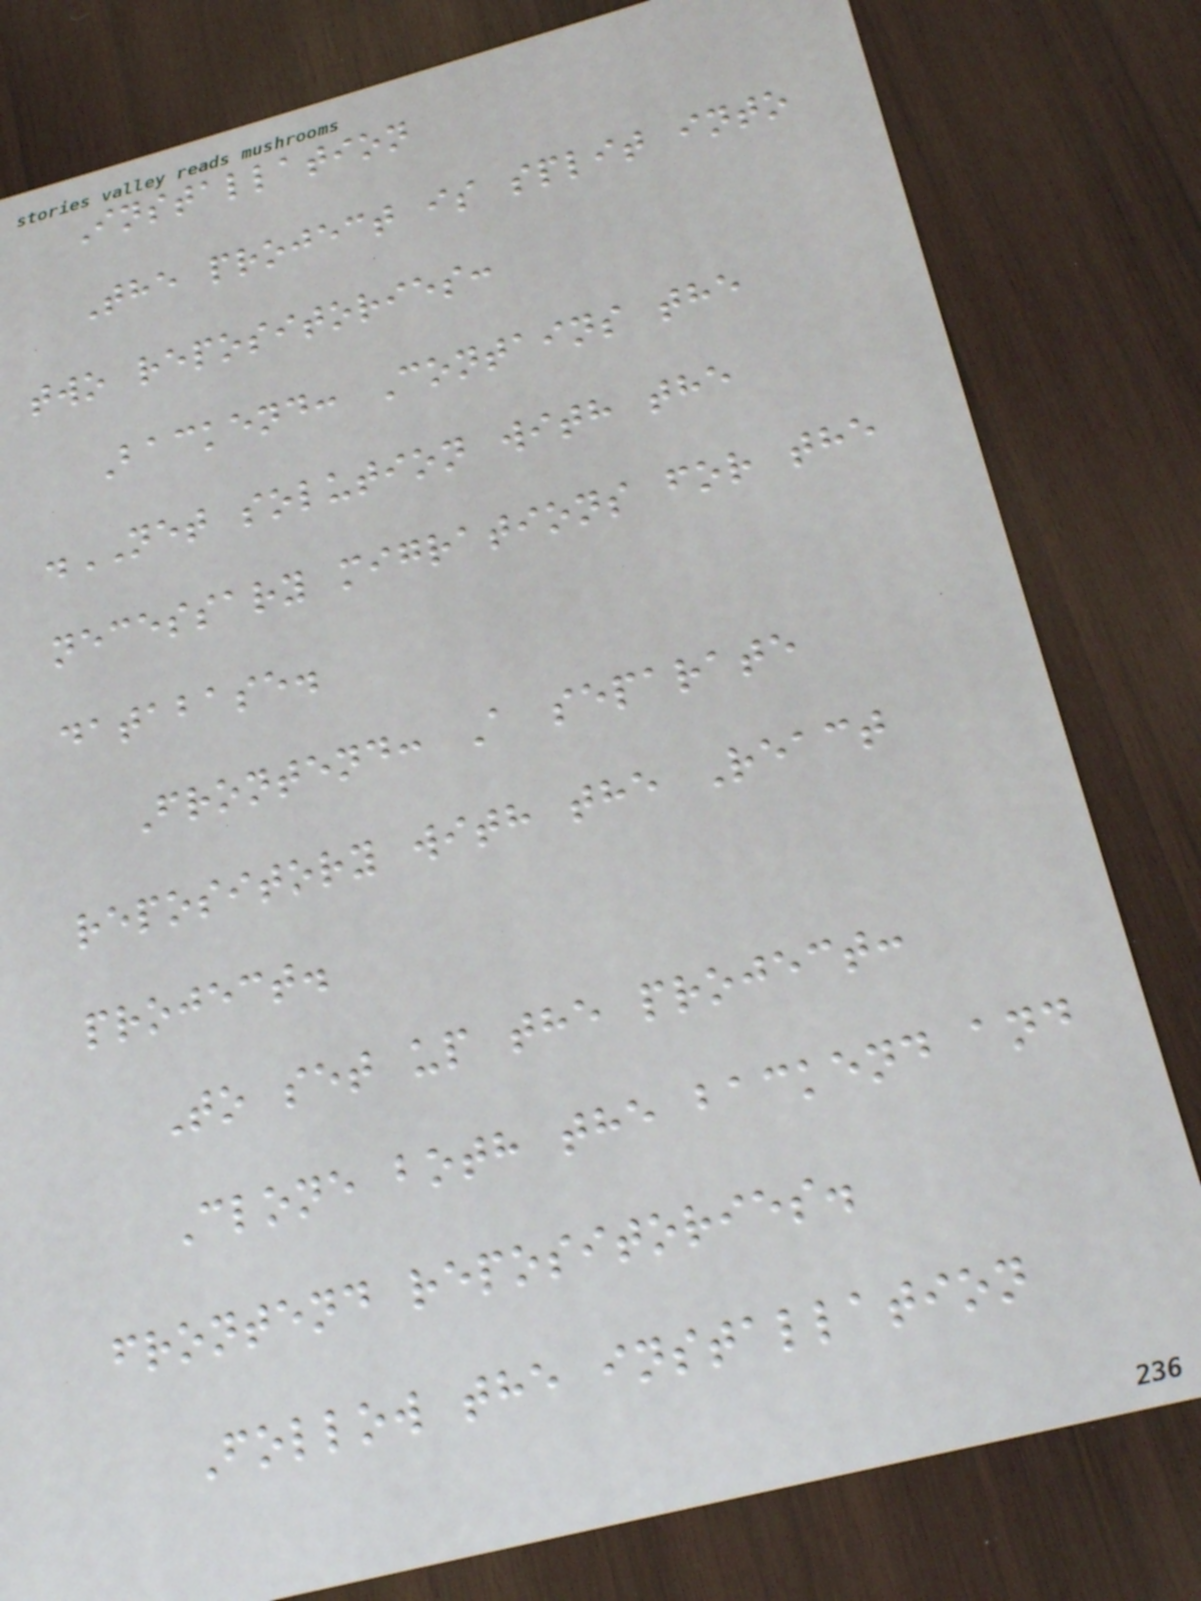Installation
The project is split into
two repositories:
Backend: Contains the
.NET solution with the
necessary migrations for the
database.
Frontend: A separate
repository with the React
project.
To set up the project:
Clone both the backend and
frontend repositories.
Follow the installation
